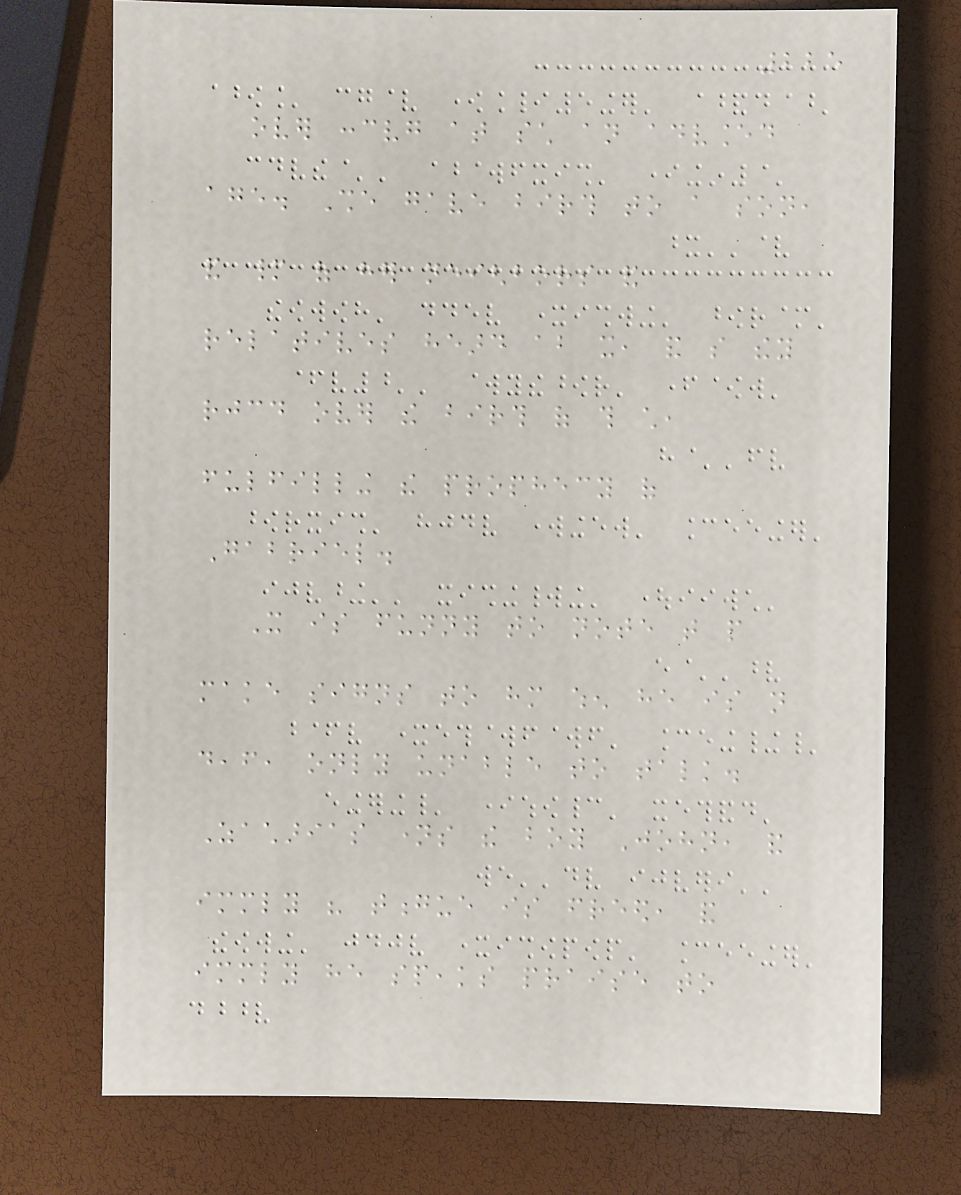225
over conceiving at such an advanced
age. She gave birth to a son,
and many of her neighbors and
relatives heard about it, and so they
rejoiced over the birth of this child,
fulfilling the prophecy of
Gabriel.
It is funny to note that people
make signs to him when he is not
deaf, only unable to talk.
Zacharias names the boy John, and
immediately his tongue is freed, and
immediately he speaks praise to
